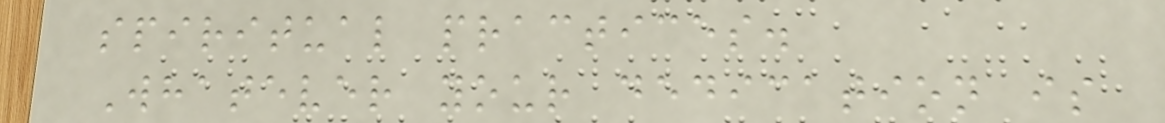spiritual practices.
Whatever your dedication is
